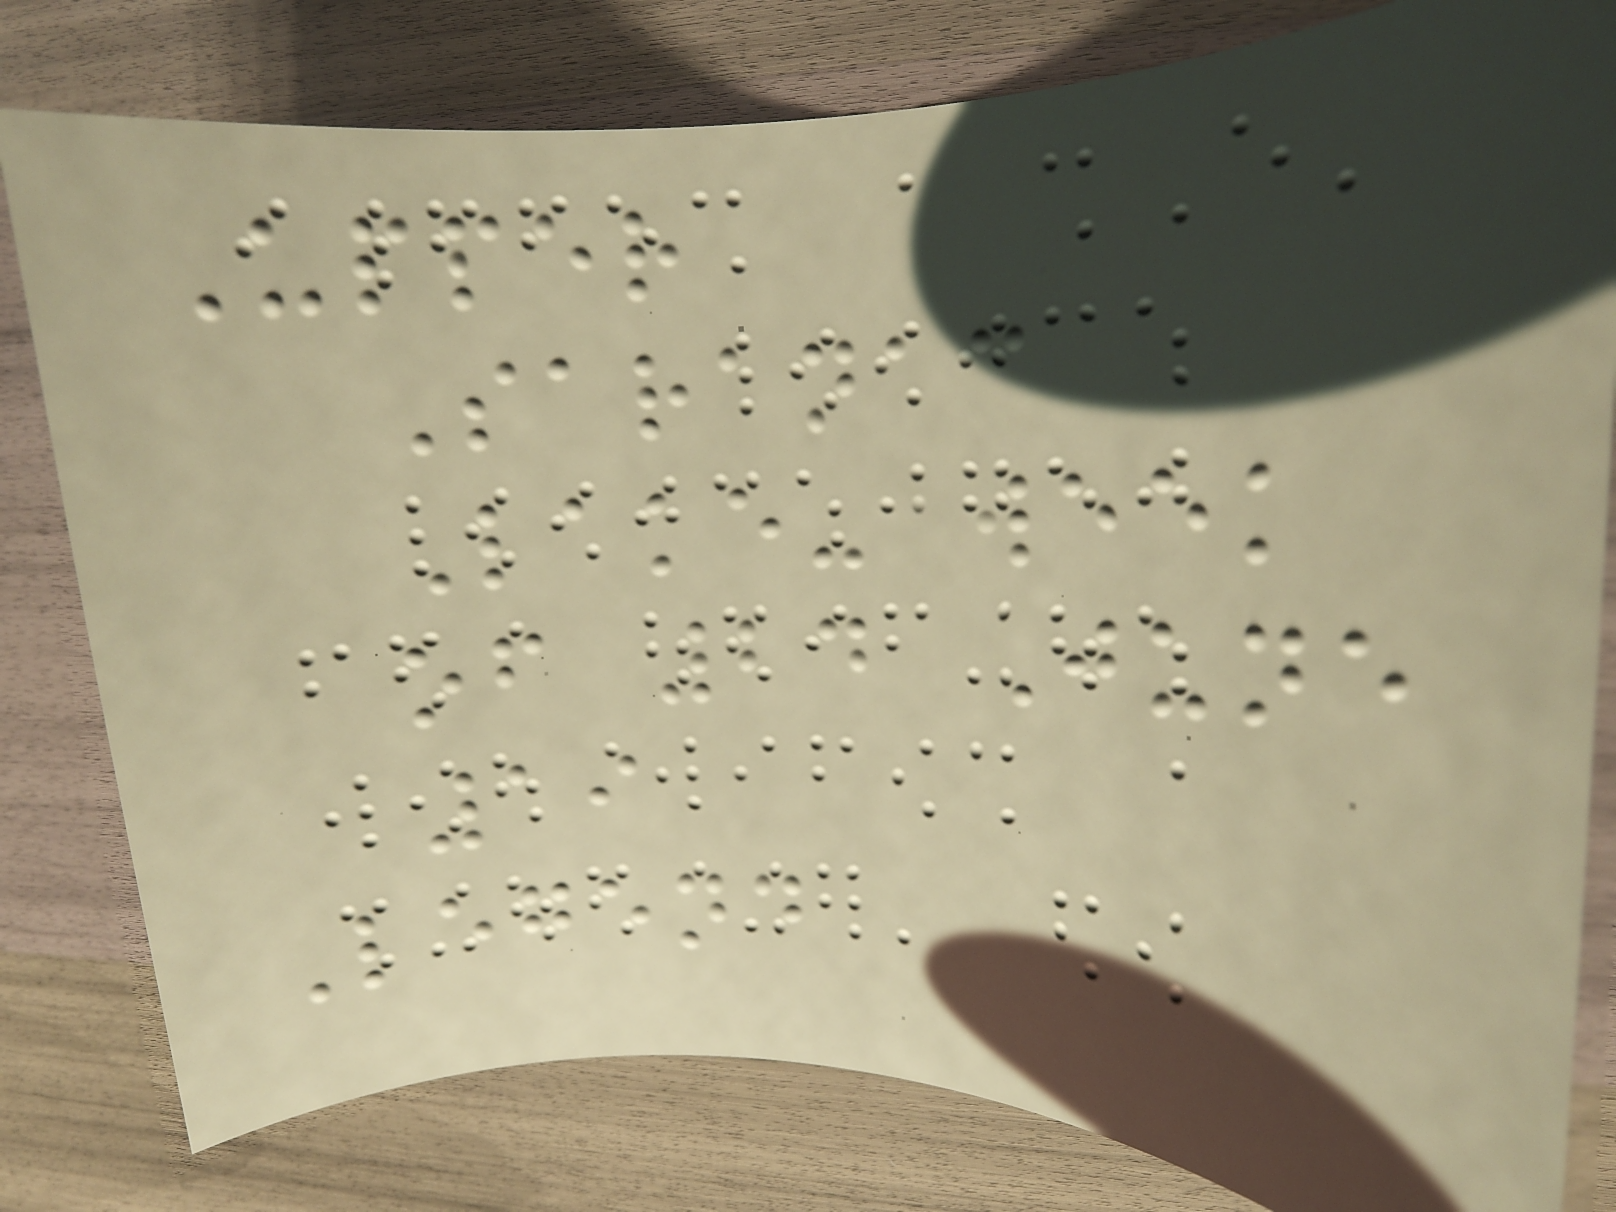Upper
Saranac
Lake- week
of 24 June
19
Legend
